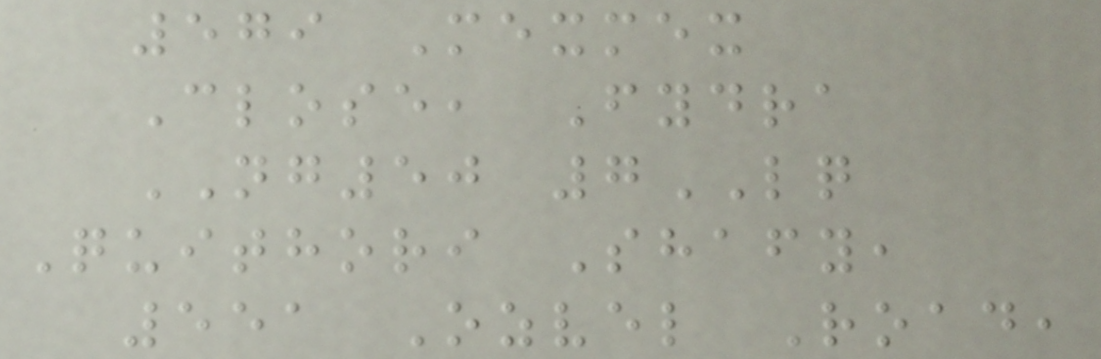579 Mexmex
Close, Fydra
NG50 7LQ
Quithori Shafy,
551 Ozvel Road,
